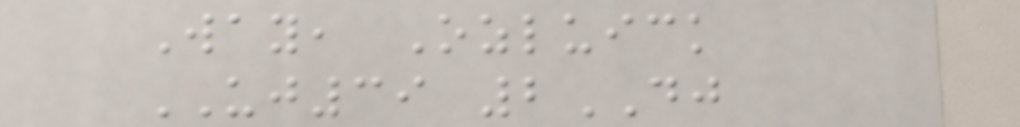Way, Ozluick
UJ39 2DJ
